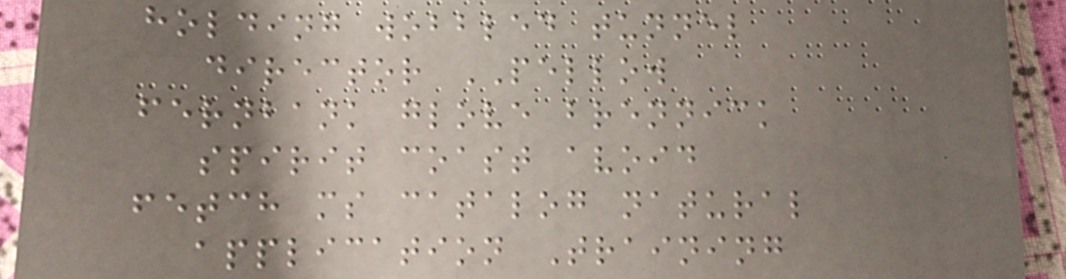holding wobbled tunnel
director PELLOW
fernbank glove brennick
spirit coast avoid
fetch ms catalog natural
application Training
